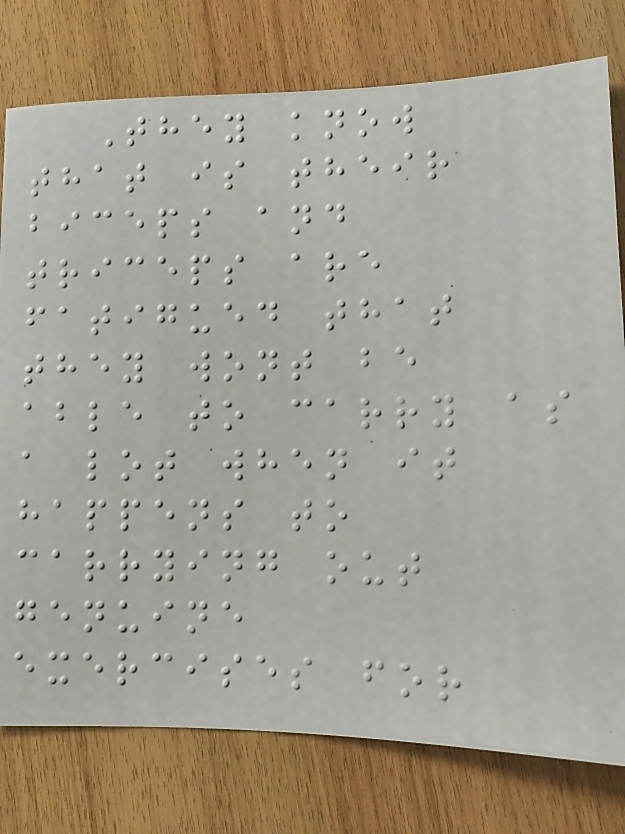They know
that is their
biceps and
triceps are
fatigued that
they wont be
able to carry as
a lot when it
happens to
carrying out
genuine
exercises for
